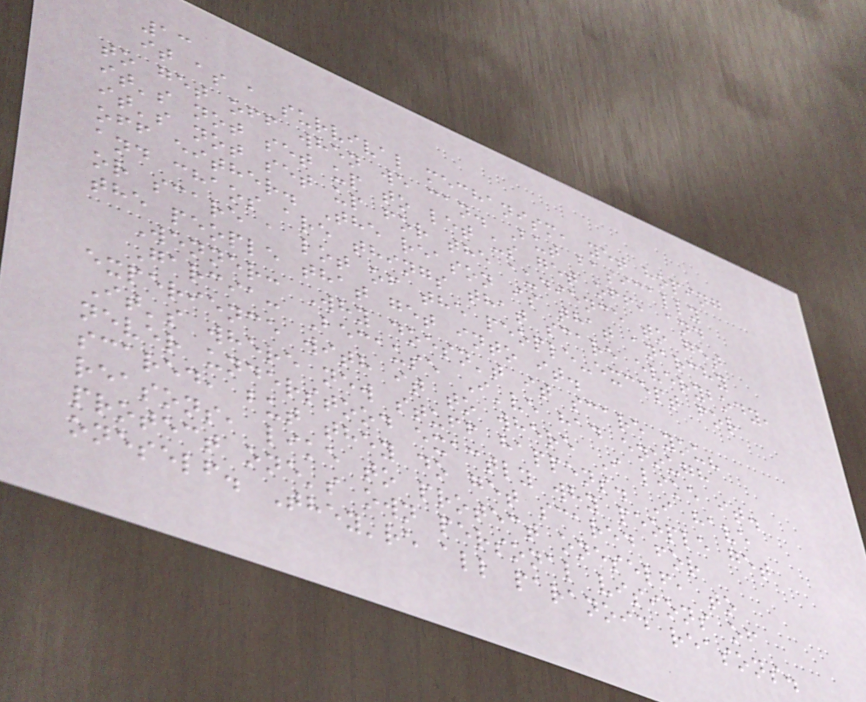13
it as a survival mechanism, yet hoping
to get off when we can. But basically
it's not set up to let us get off, and
it's not set up for the audience to get
off either. The reason is that anarchy
and chaos are things that scare everybody,
or scare a lot of the people-except for
the people that get into it.
Wenner: Why doesn't it scare you?
Garcia: Because I've had enough
experience with it to where I like it.
It's where new stuff happens. I have
never understood exactly why people get
scared, but they do get scared for
reasons, like to protect oneself, to
protect one's own personal visions of
oneself. They're all paranoid reasons.
